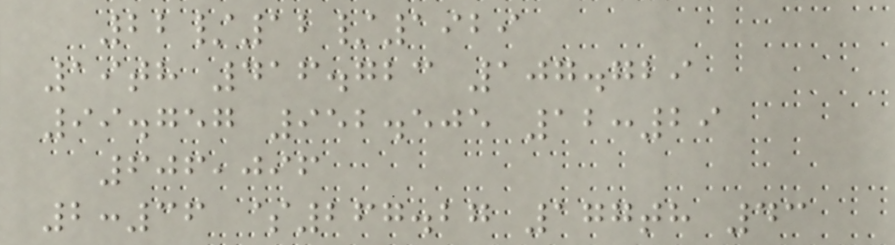22/12/1929
19th 416.723 107.729
99.757 952.505 12:29
606,096
2:36 $267.27 177th 43
